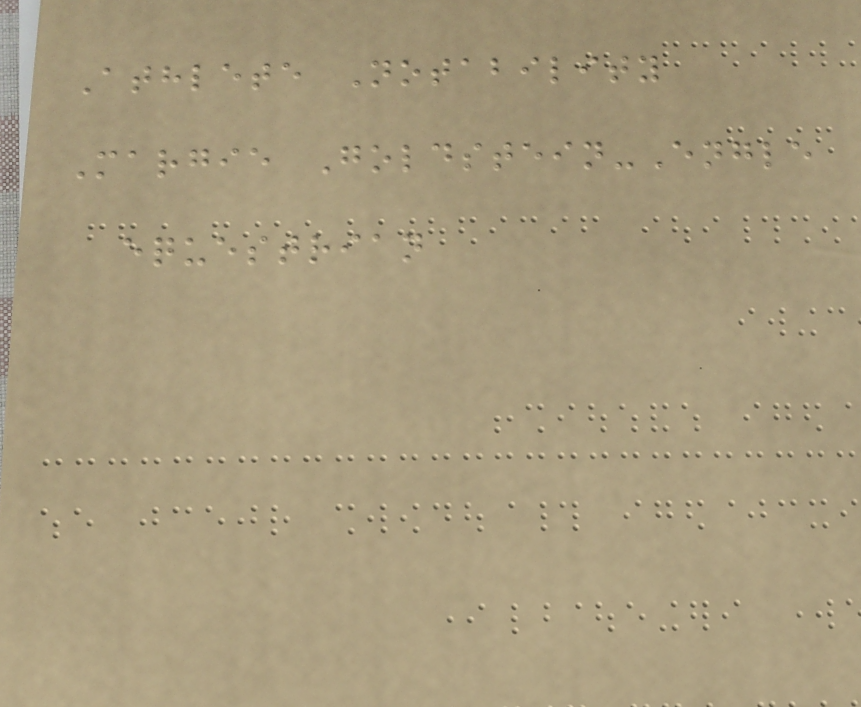Athlete Notability
Margie Goldstein-Engle
equestrian
